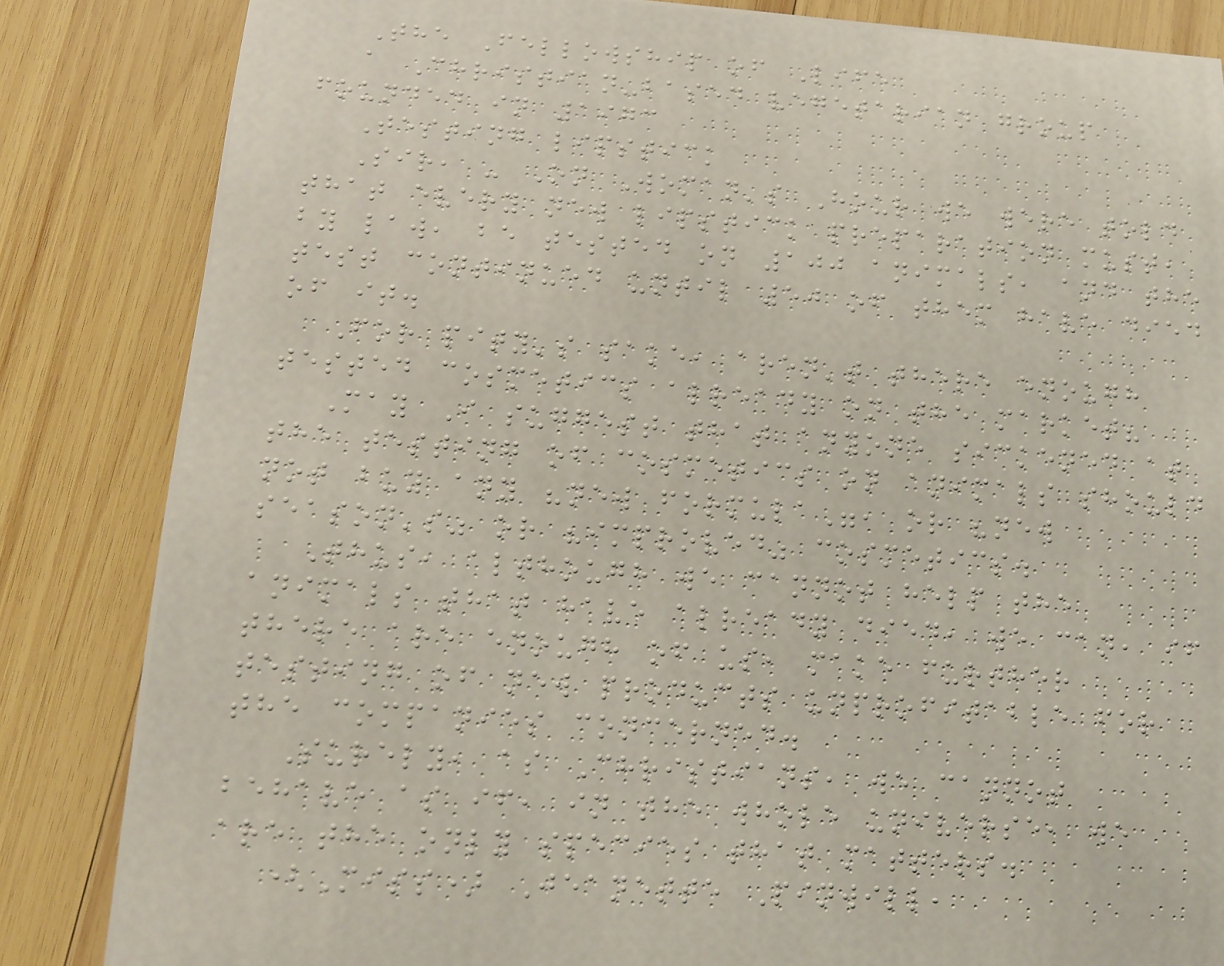The Fellowship of Life
a Christian-based vegetarian group
founded in 1973
Testing lipstick
Sir, - On Woman's Hour we were told
that every new lipstick preparation must,
by law, be tested on 100 animals, and the
test continued until 50 of them have died
of it.
For pity's sake, aren't there enough
tested cosmetics already on the market?
May I suggest that anyone sickened at
the testing of cosmetics on animals should
not buy any "new formula", or "new
season's" or "improved" cosmetics.
Thus, although we cannot help the
animals that have already died, we can, if
there are enough of us, make further
testing of new products unprofitable for
the companies concerned.
Surely, as Christians, we cannot
behave as if, in the whole universe, we
are the only species that matters.
(Miss) Jeanette Pinwill,
